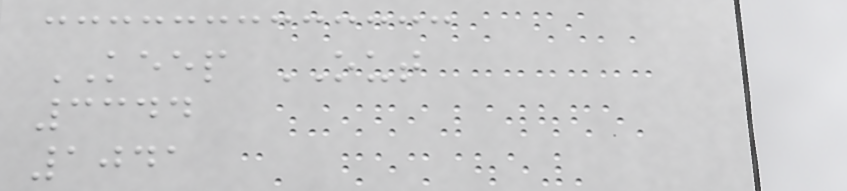KEEP OUT
3344
1041
